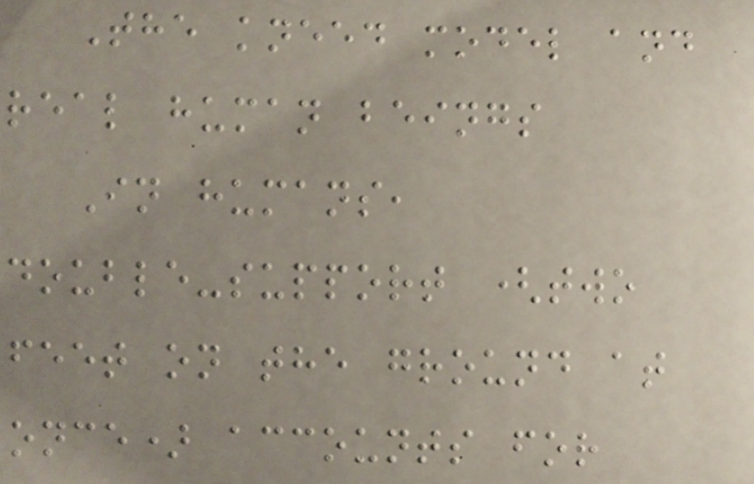The kneed model and
real human beings
In humans,
double-support (two
feet on the ground at
once) accounts for
